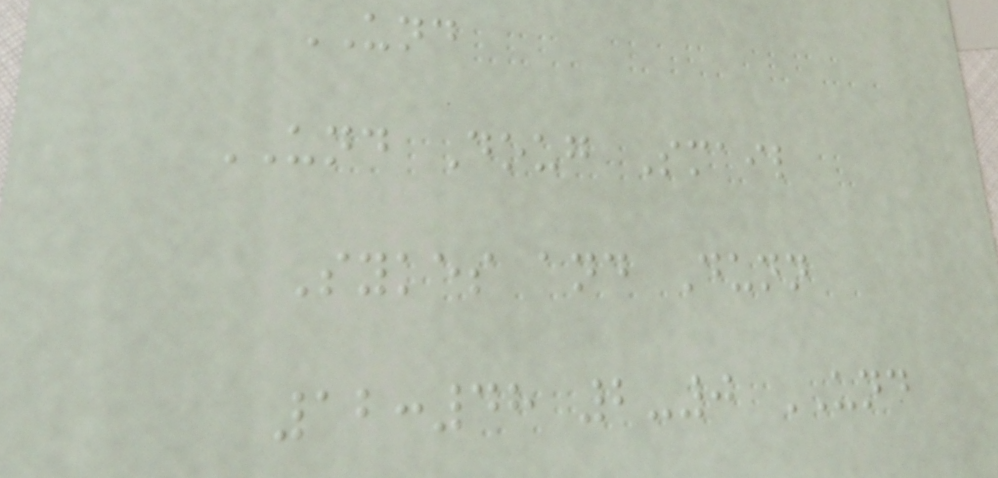UND
UND Doug Smail
Sykes and Dunn
12:48 2-0 UND
